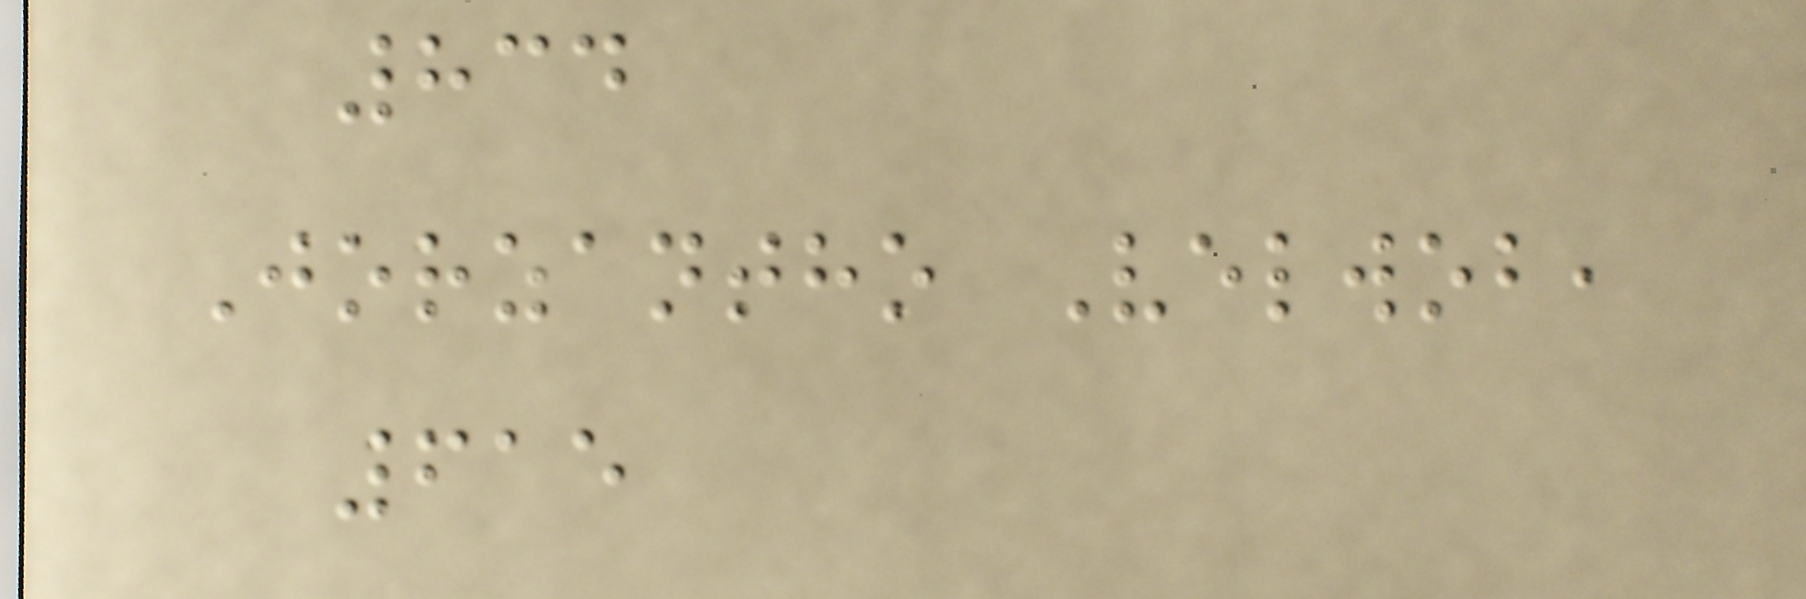834
Jorzantho Velwob,
615
